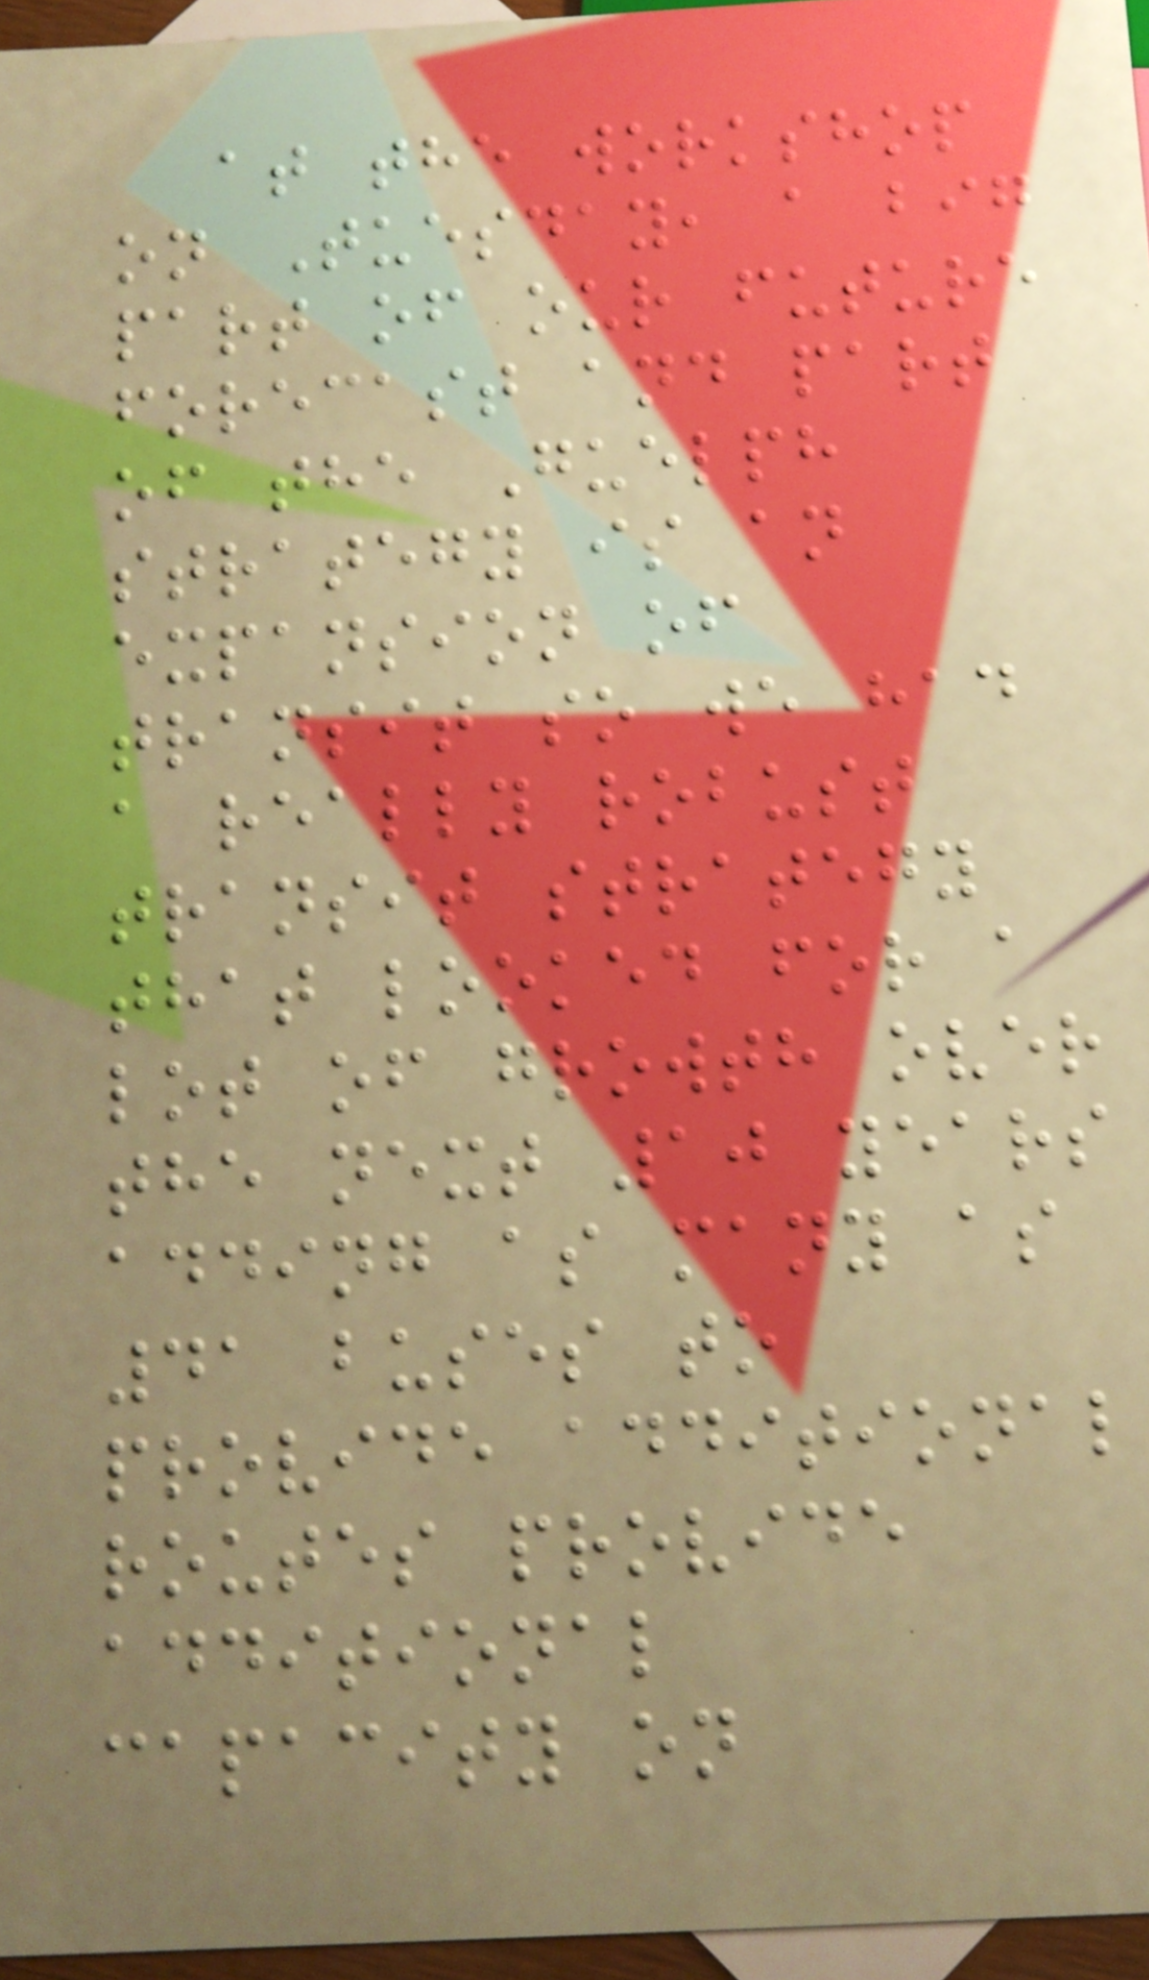at the workshop
on Tuesday, a big
part of our future
forecast and part
of the Guelph
strategy is an
expansion of
transit so we had
a really robust
transit strategy
that looked for a
lot of growth over
the next 10 years
adding as many as
41 buses to
provide additional
routes provide
additional
capacity on
